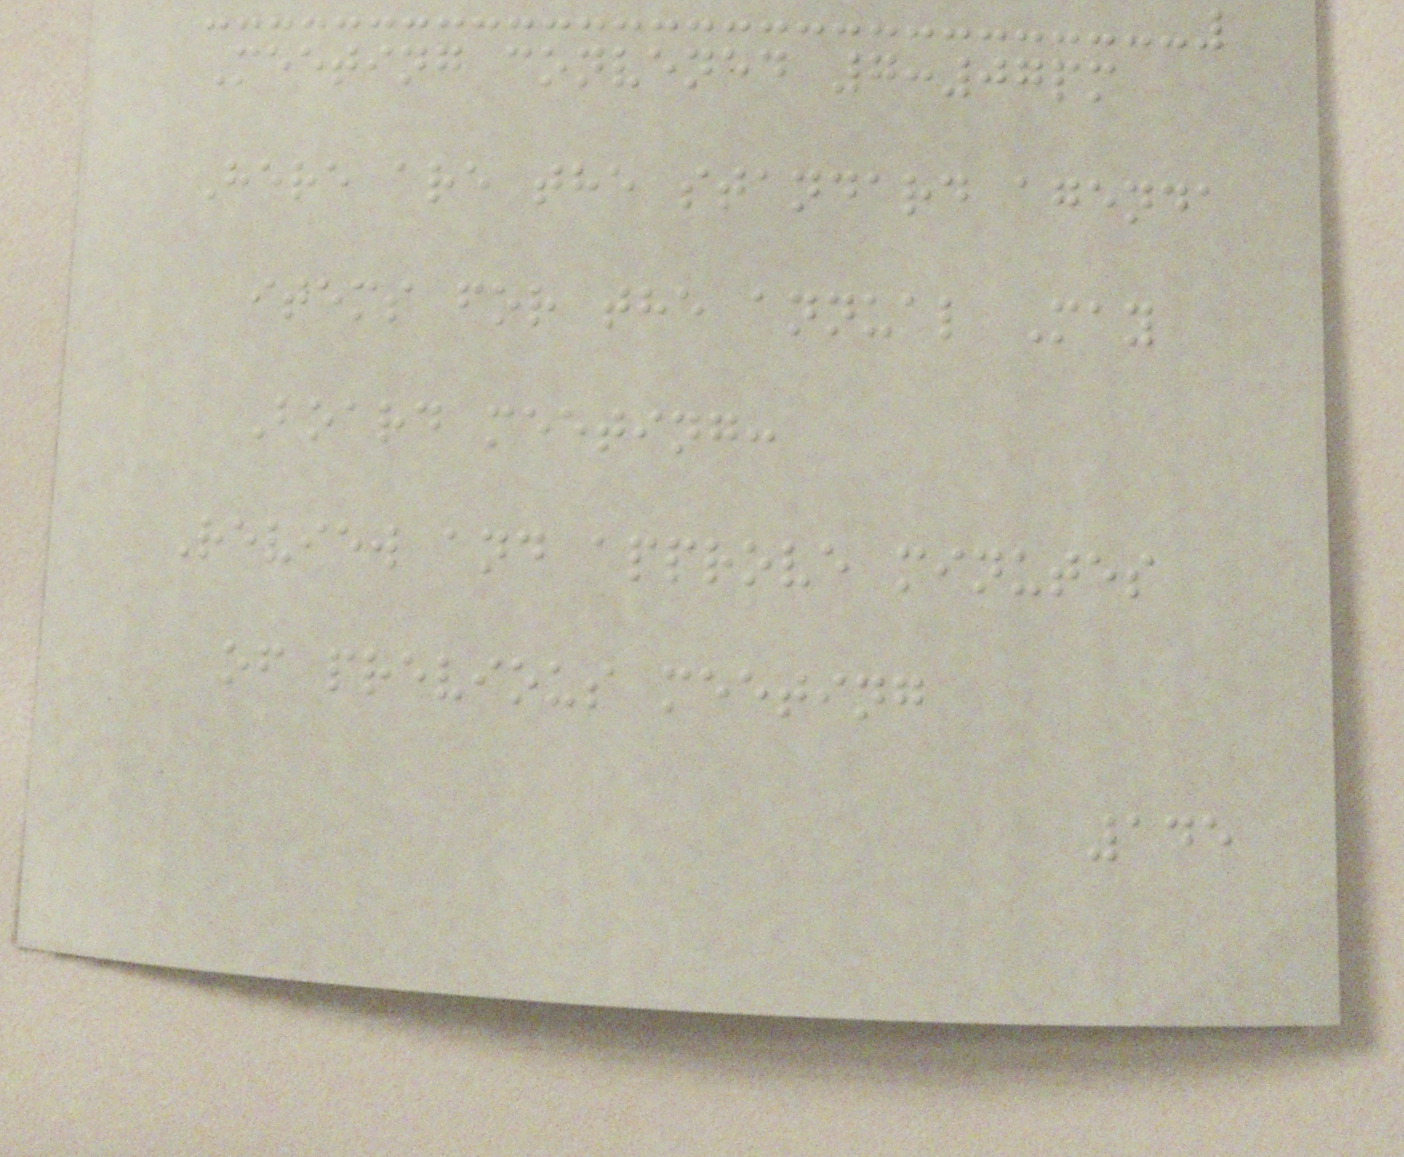Meeting convened 7:07pm
Here are the standard agenda
items for the annual May
Board meeting:
Review and approve minutes
of previous meeting
145
